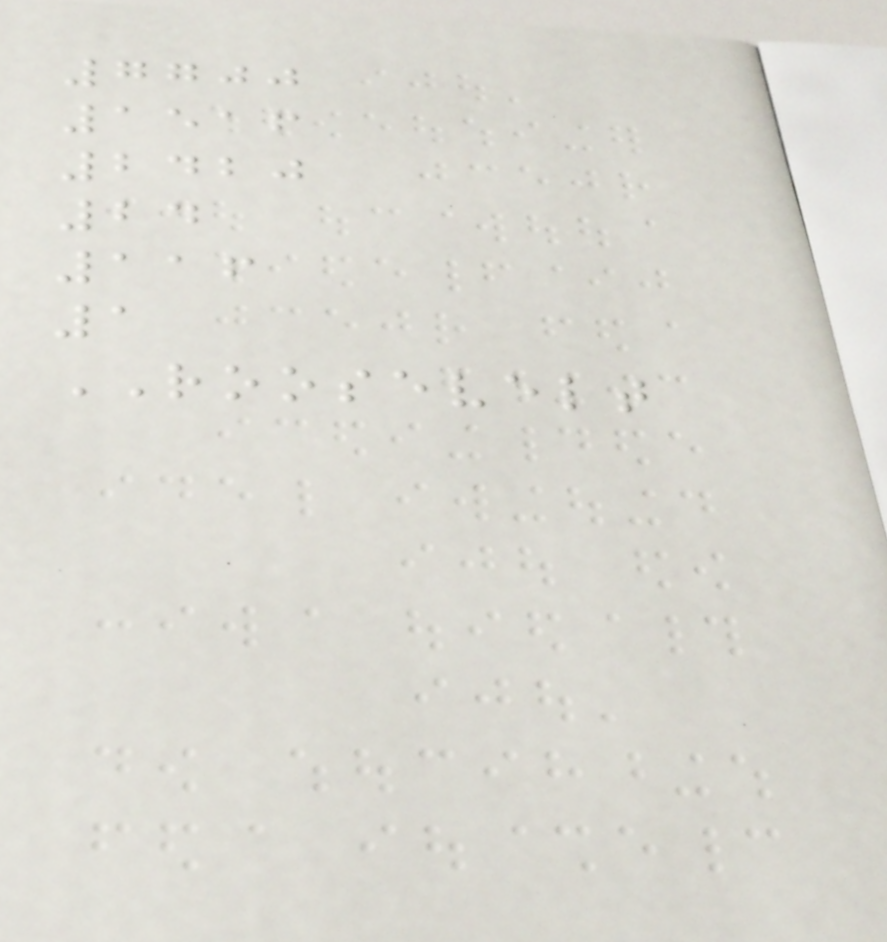7700
1516
2420
24
116
1
ROOSEVELT
